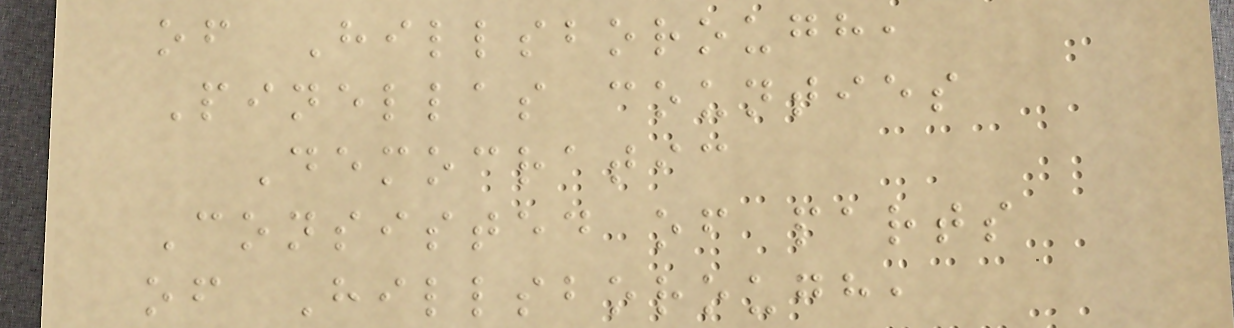of Hillsborough,
Pinellas counties
Democratic
Consisted of parts
of Hillsborough,
